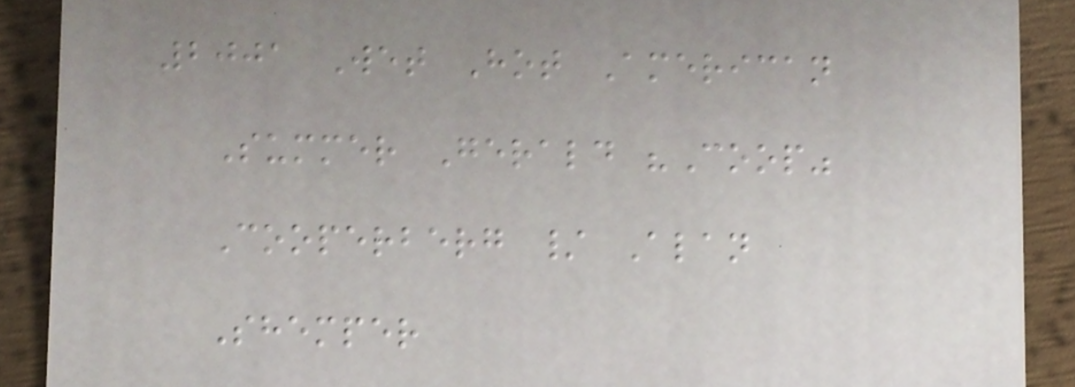2001 Wet Hot American
Summer Gerald "Coop"
Cooperberg / Alan
Shemper
